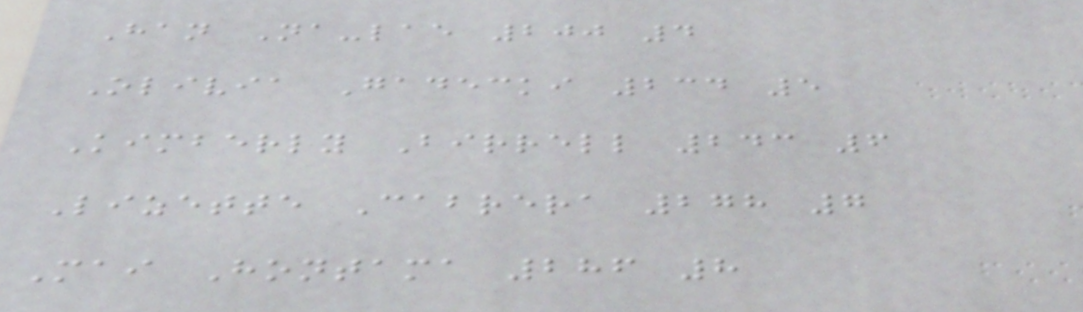Han Na-lae 200 4
Olivia Gadecki 234 5
Kimberly Birrell 243 6
Lizette Cabrera 278 7
Mai Hontama 286 8
